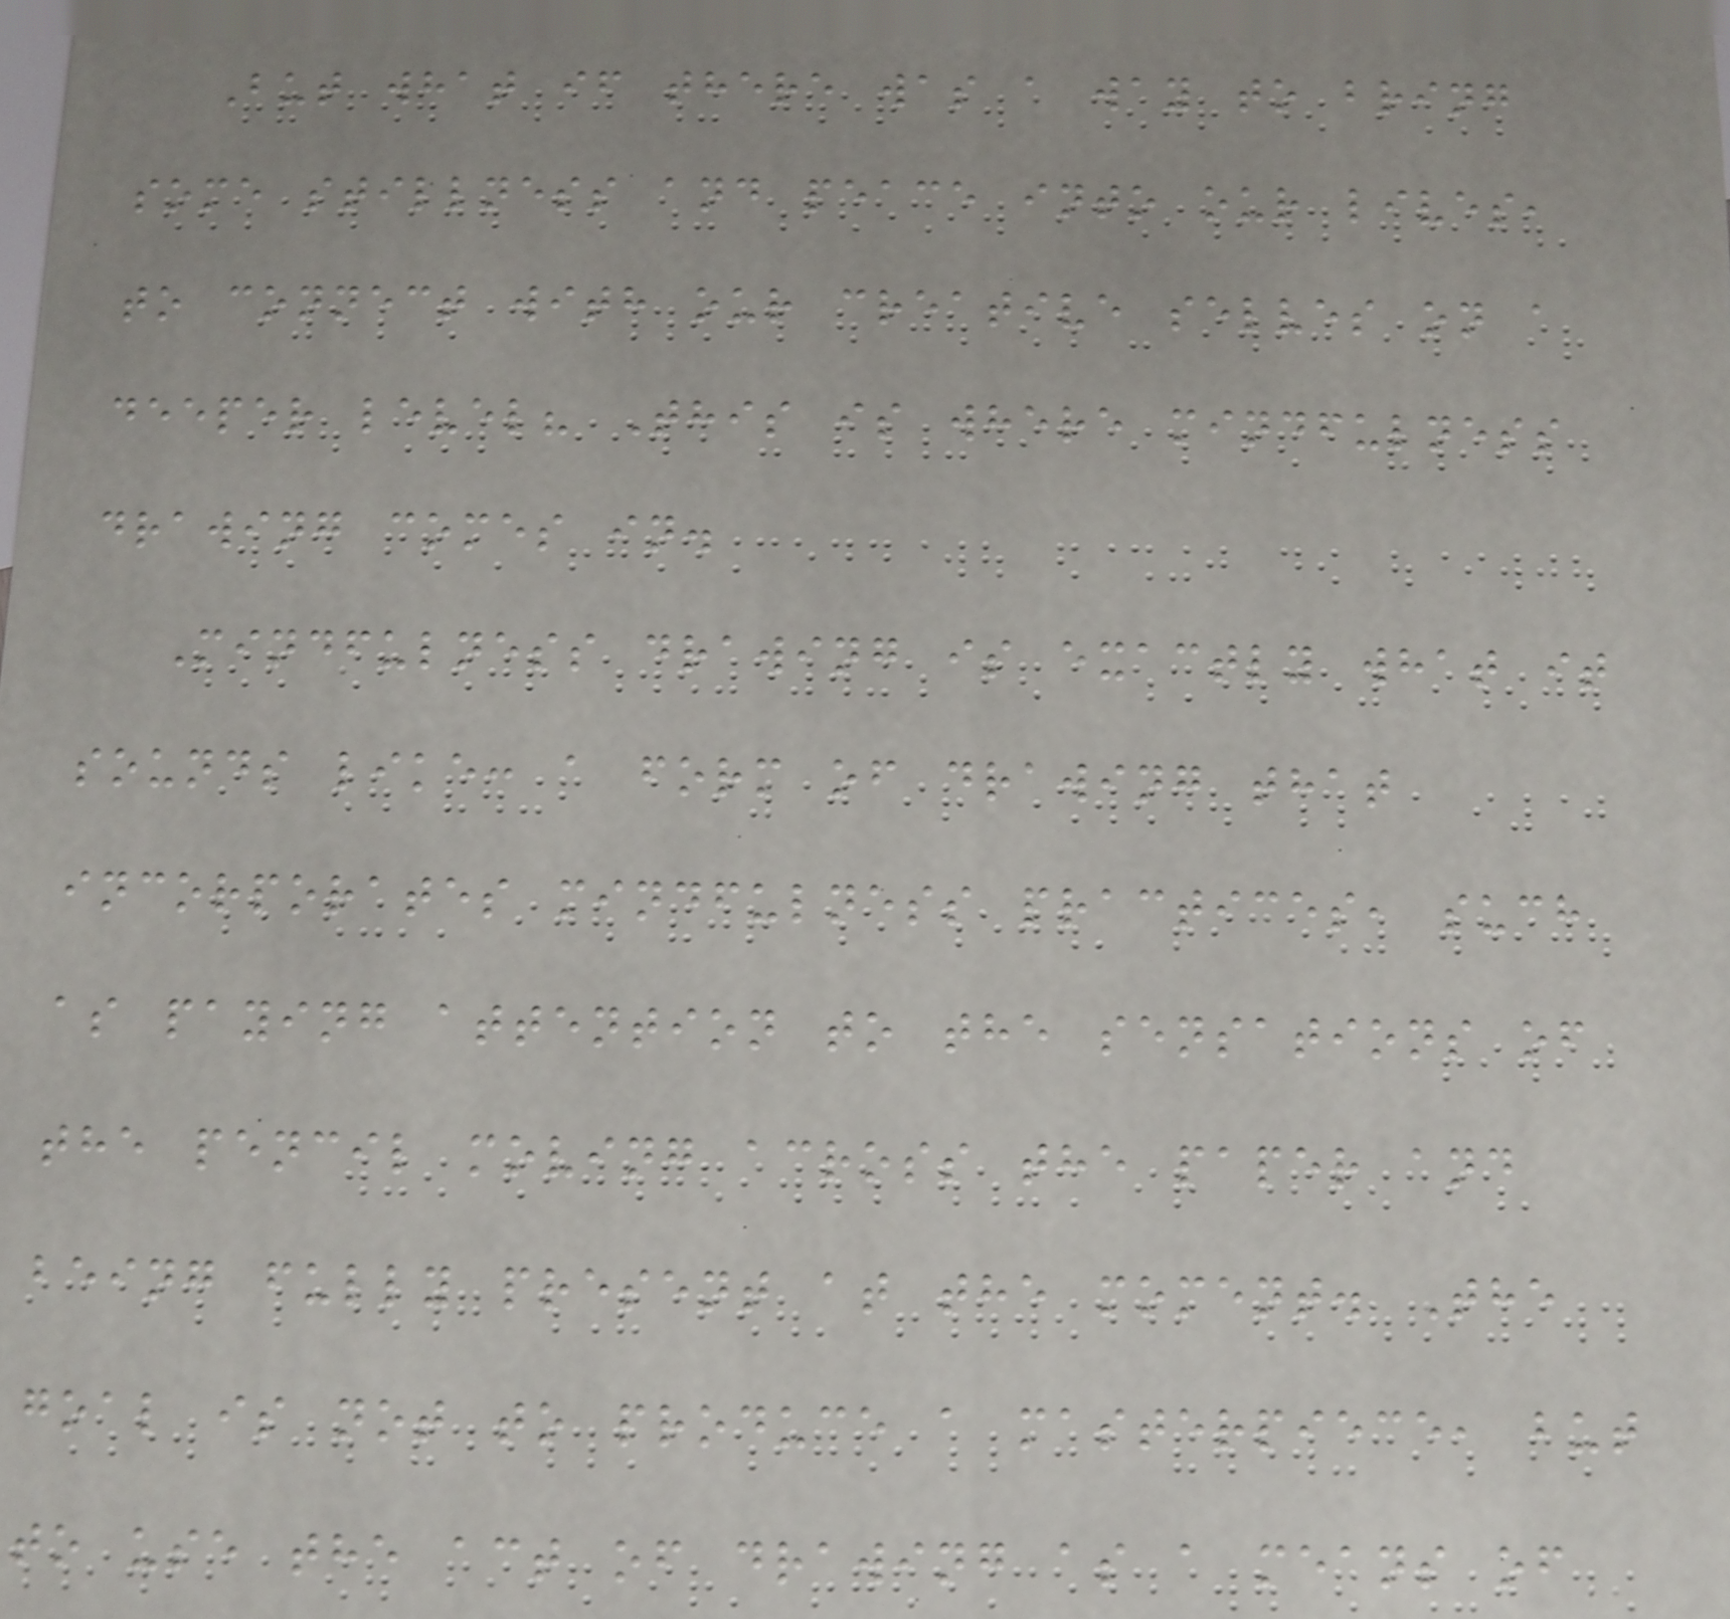But what if there was a way to bring
some stillness and peace into our lives,
to connect with our creative selves on a
deeper level? This is where mindfulness
drawing comes in.
Mindfulness drawing is exactly what it
sounds like: a form of drawing that
incorporates mindfulness practices, such
as paying attention to the sensations of
the pencil moving across the paper and
being fully present at the moment. The
goal is not to produce a masterpiece, but
to use the act of drawing as a means of
